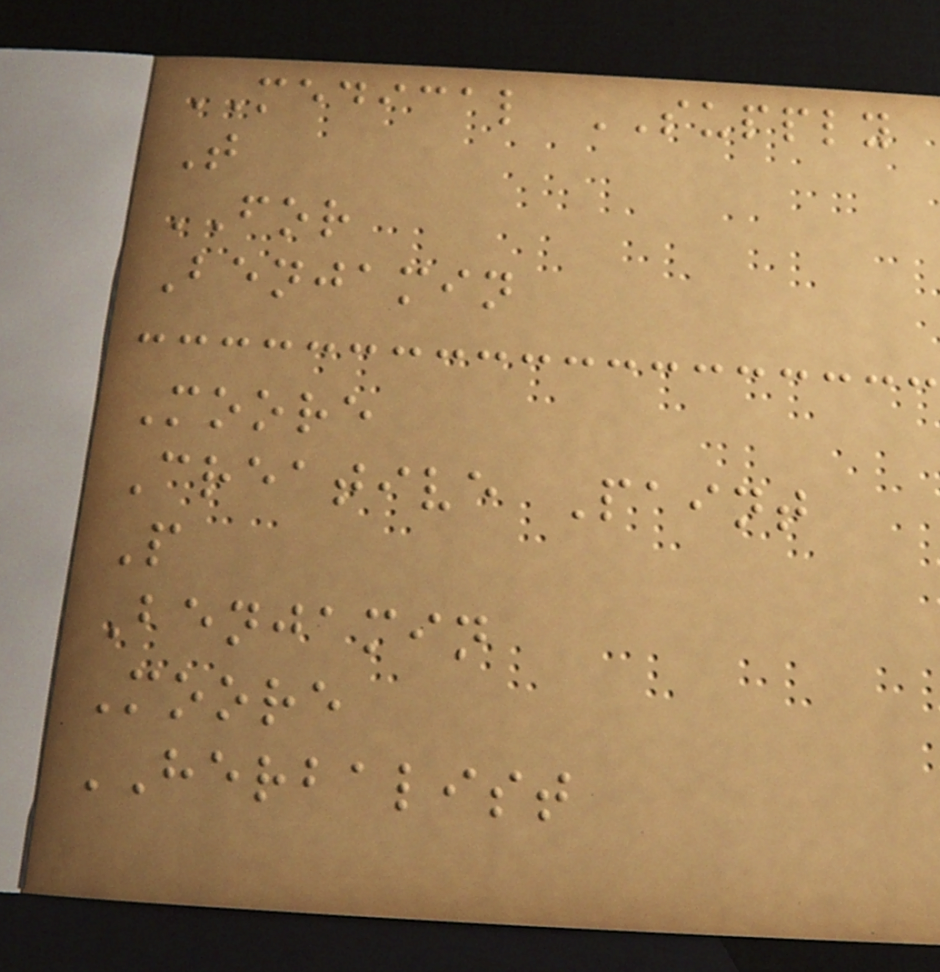MEDICAL SUPPLY
T
FOR
Benjamin
Moore
Creative Paint
P
Benjamin
Moore
HERBALIST
